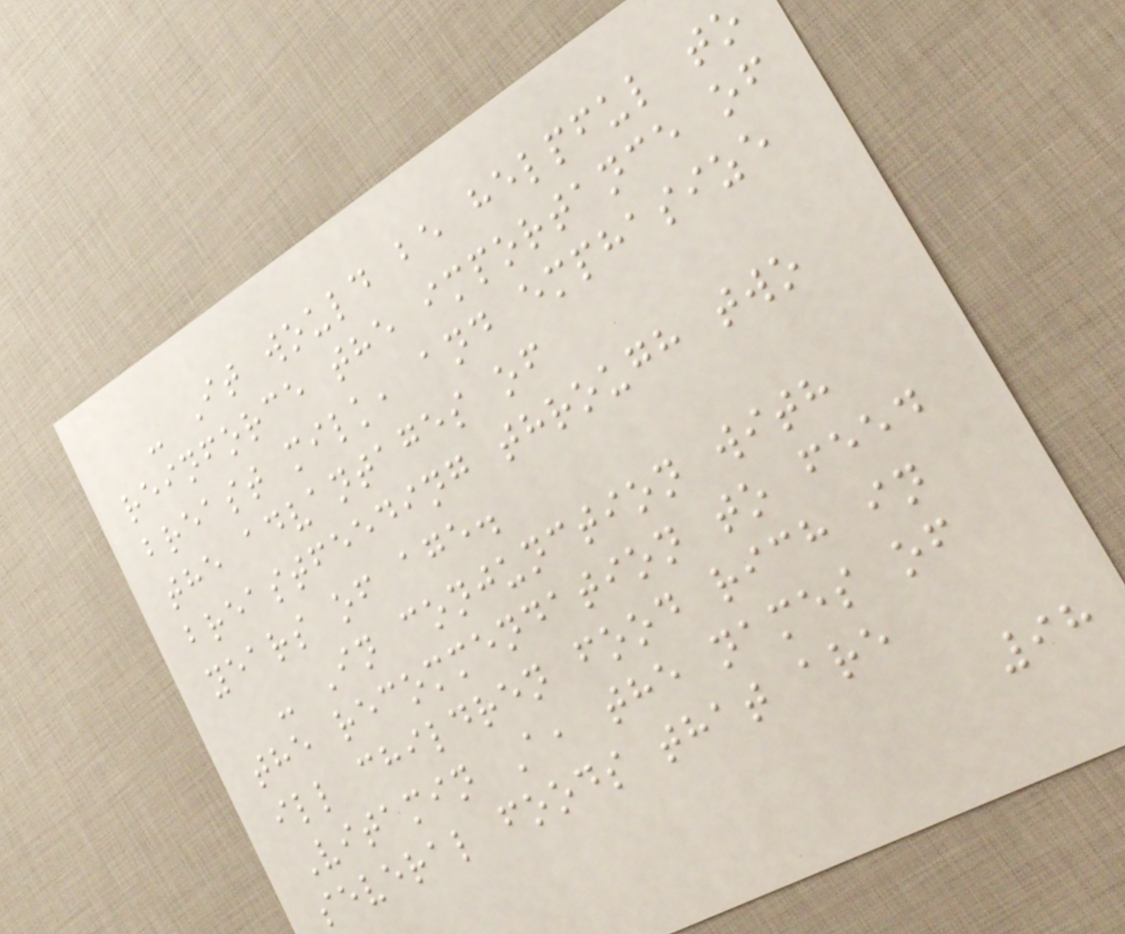- It would be helpful to
reinforce the importance of
breast milk, and emphasize
the advantages of
breastfeeding through two
years of age.
- In conjunction with
the recommendation to feed
ill children food rich in
Vitamin A, the names of
several foods that are
98
